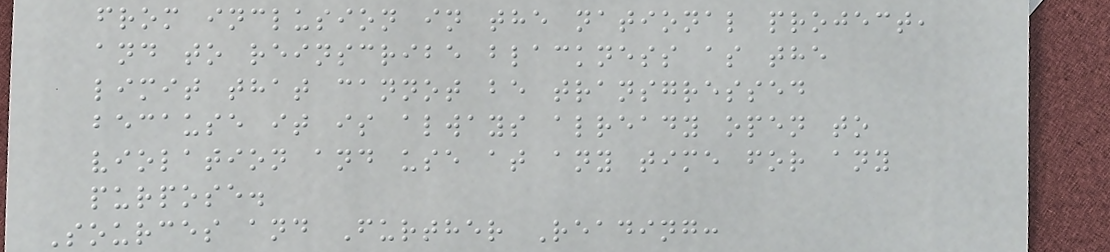from inclusion in the national project,
and to reinscribe blackness as the
limit that cannot be transgressed
because it is always already open to
violation and use at any time for any
purpose.
Sources and Further Reading:
